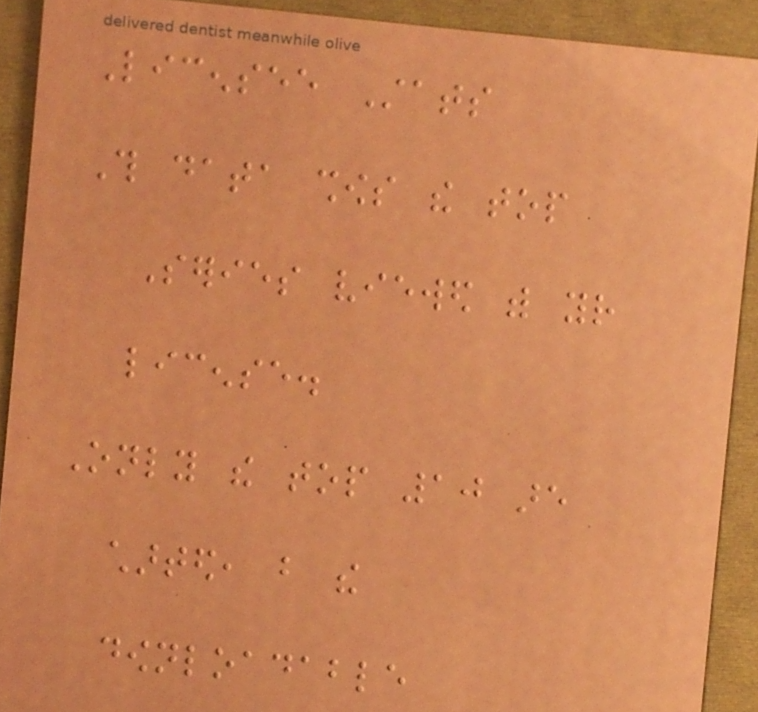Licensee Stats
This data shows the top
Series viewed with your
license.
Only the top 10 are
charted, but the
downloadable
